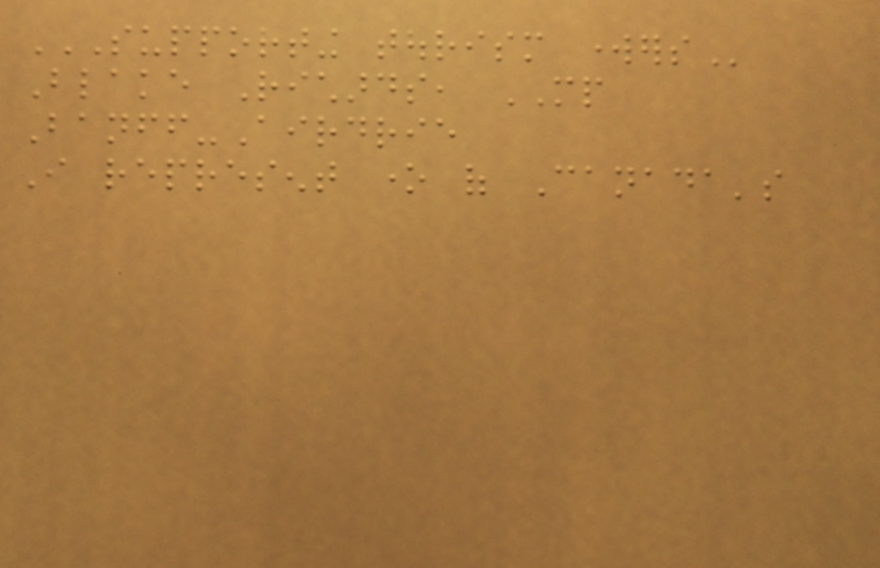SUPPORTING TOURISM WORKERS
Blake Richards, MP
Banff-Airdrie
I represent one of Canada's
